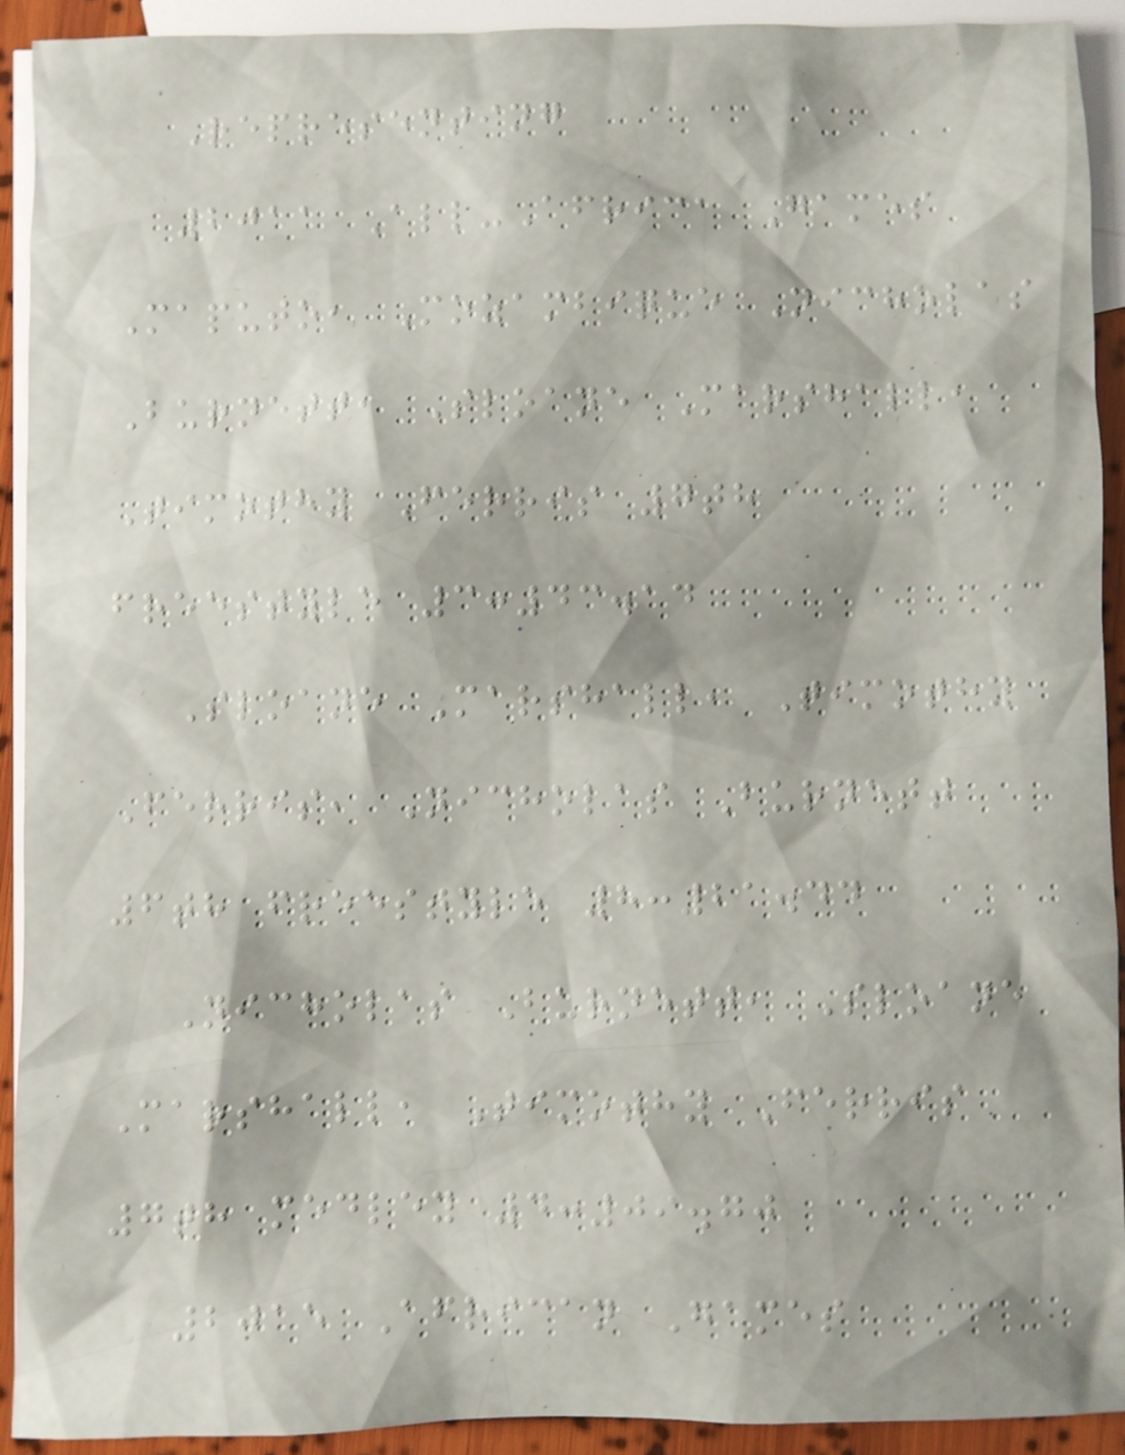Representing
2011 All-Africa Games
Maputo, Mozambique Nicholas
Burnett, Sloane Marshall,
Timothy Ferris 7th
freestyle 3:43.14
Sloane Marshall, Timothy
Ferris, Nicholas Burnett
6th freestyle 8:21.44
Nicholas Burnett, Sloane
Marshall, Timothy Ferris
7th medley 4:09.70
2015 African Games
